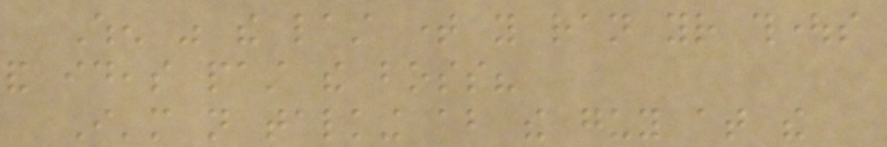When was the last time you ran your thoughts
and ideas past the boss?
I'm not talking about the guy at the
